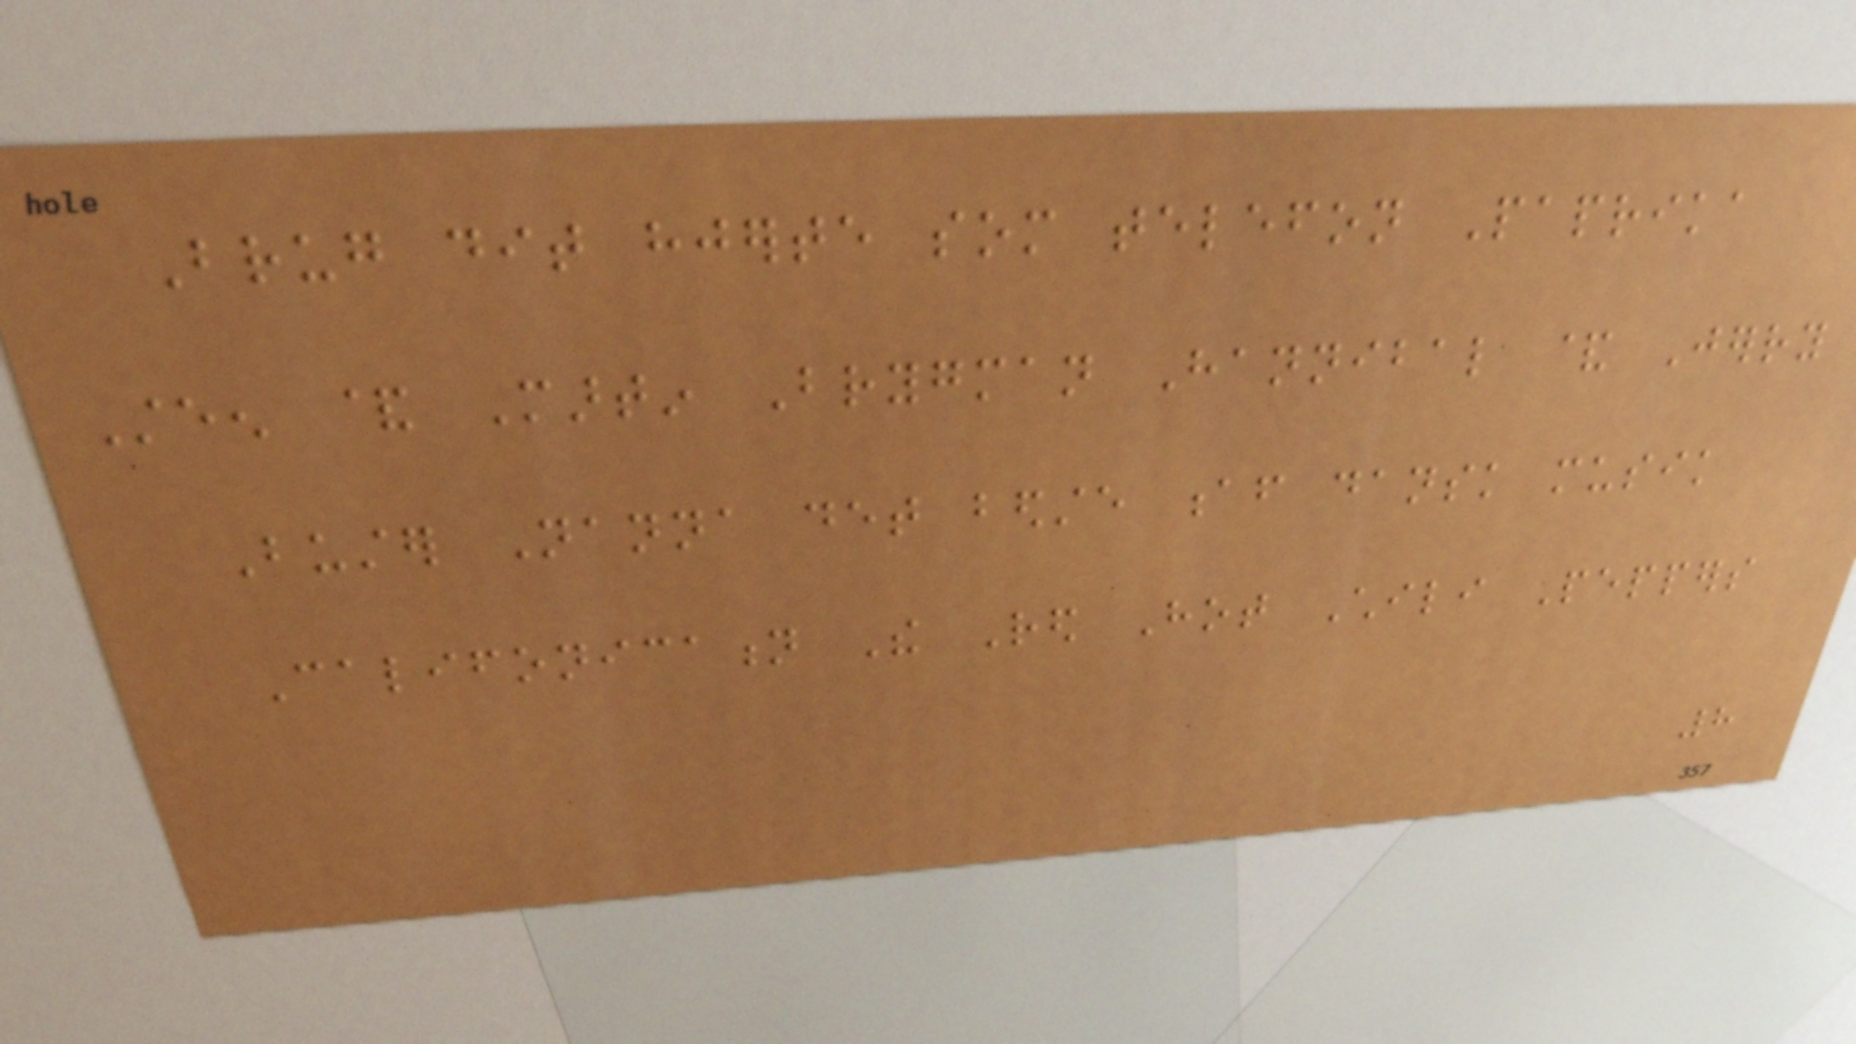Brug dit hjerte som telefon Paprika
Steen & Martin Brygman Hannibal & Jerry
Buster Nanna det bedste af dansk musik
Califonication The Red Hot Chili Peppers
8
